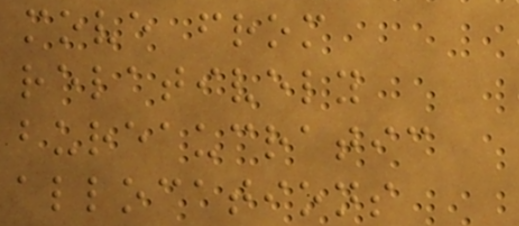move from
relatively
bureaucratic
allocations
